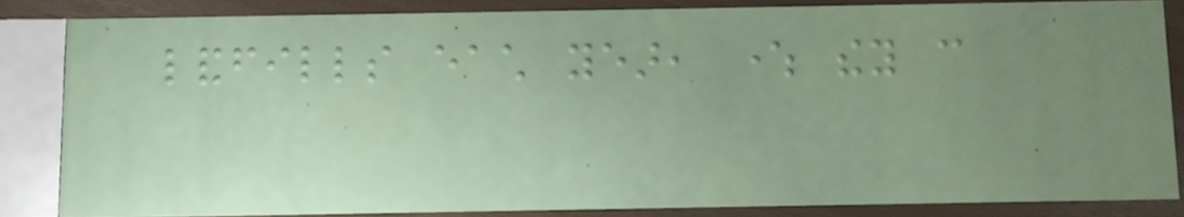landfills each year, where they can
